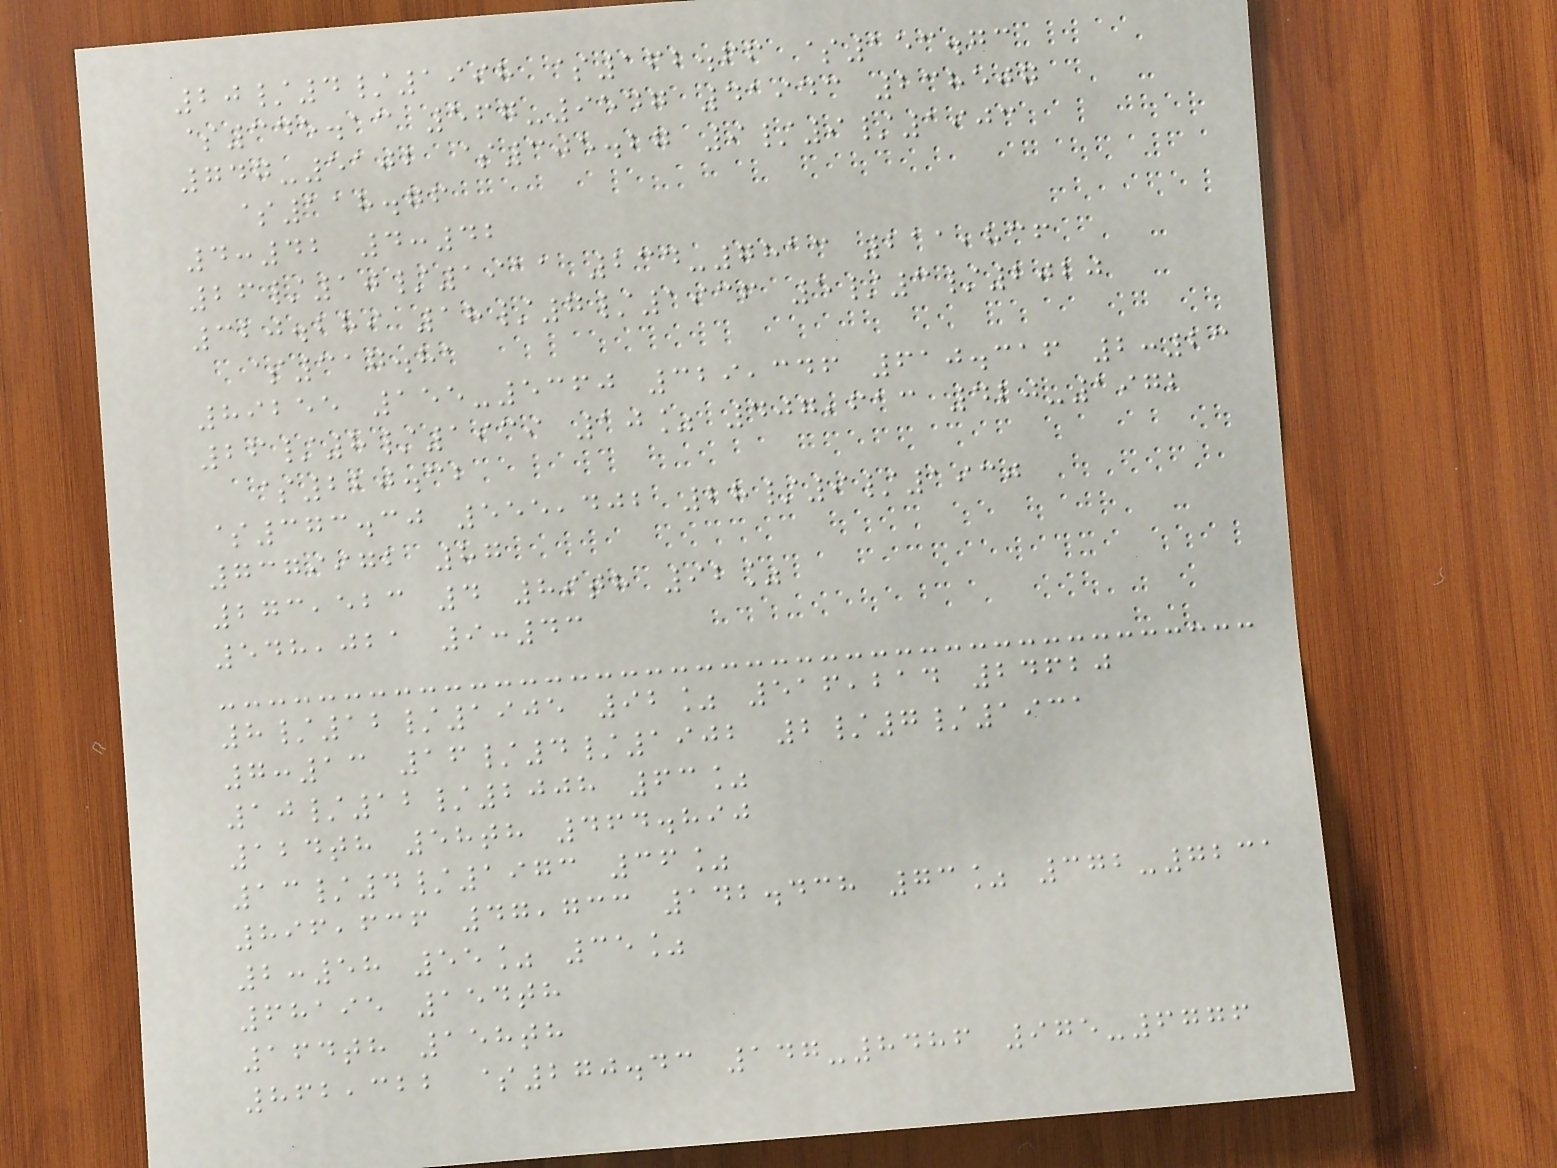20/4/1998 $162.66 $153.73
$345.13 567-9547 41943 238507
747-5102 $305.27 9/9/1903
$118.76
4:42 4:42
26/10/1911 234-7813 211,836
320.289 18/7/1936 5/3/2020
$317.81
89255 155-5360 329,346 610.316 2:23
26/8/1939 10% 407,613 420-1972
$220.32
$373.30 555,402 28/9/1930
7379972 87
273,523 4 89th 92%
548,021 9:43
8/12/1905 92% 516,214 24620
7:13 16/4/1902 2/7/1931
10/12/2008 63%
124th 58th 464.890
13/4/1973 36%
896,636 47,733 142.438 73% 372-7231
2:58 55% 35%
68195 154th
164th 158th
862,322 $270.43 147-8486 975-6776
